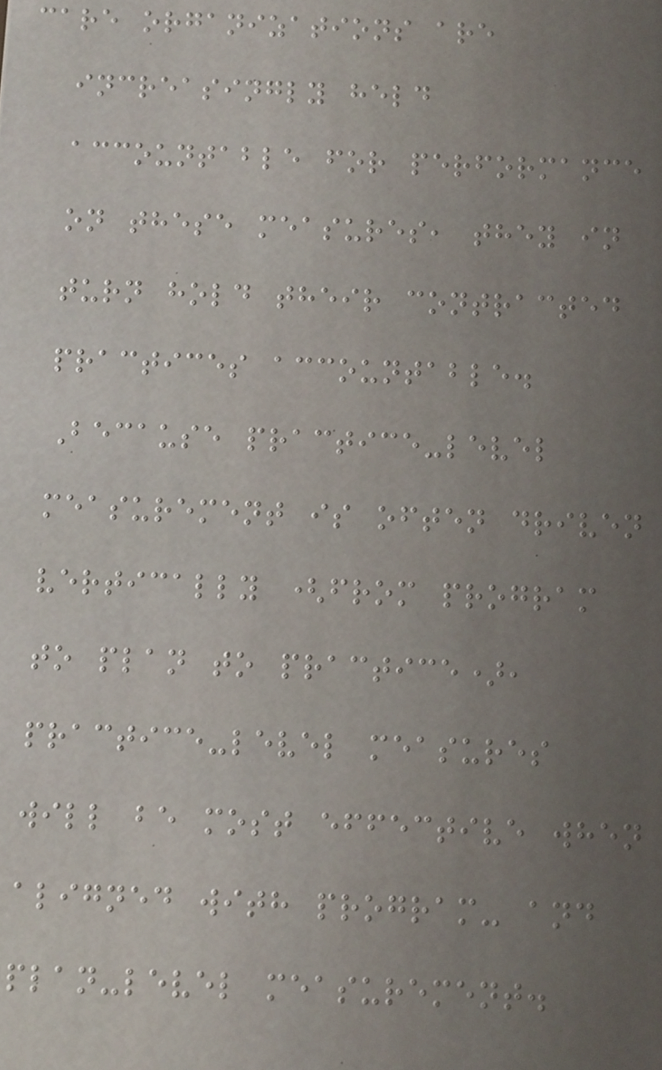care organizations are
increasingly held
accountable for performance
on these measures, they in
turn hold their contracted
practices accountable.
Because practice-level
measurement is often driven
vertically (from program
to plan to practice),
practice-level measures
will be most effective when
aligned with program- and
plan-level measurement.
